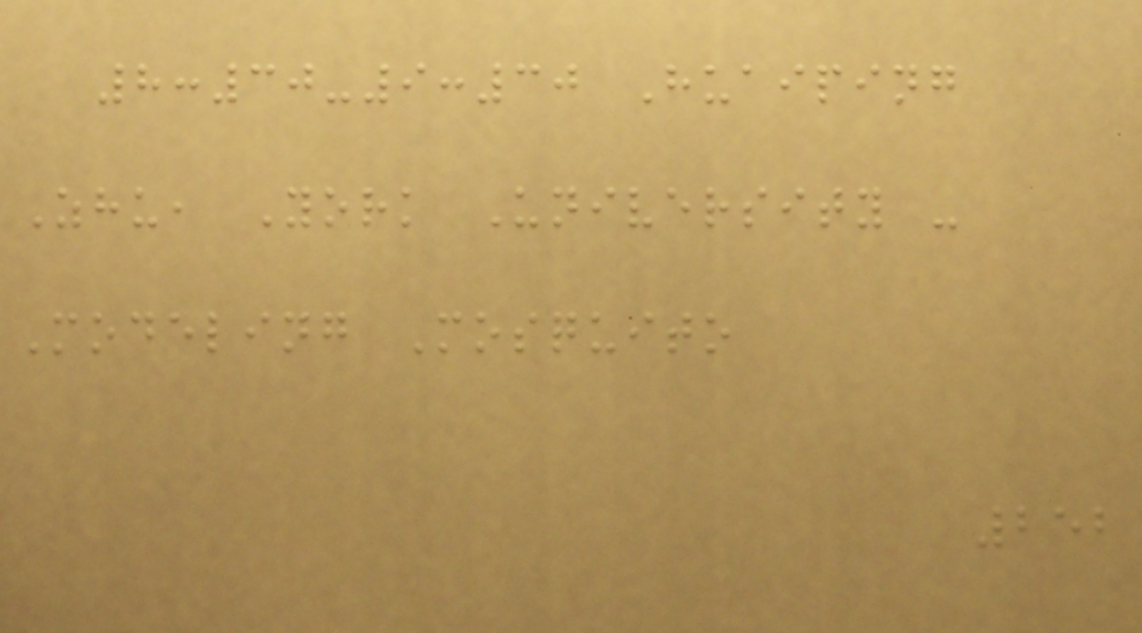8:30-9:30 Huaiping
Zhu, York University -
Modeling Mosquito
252
